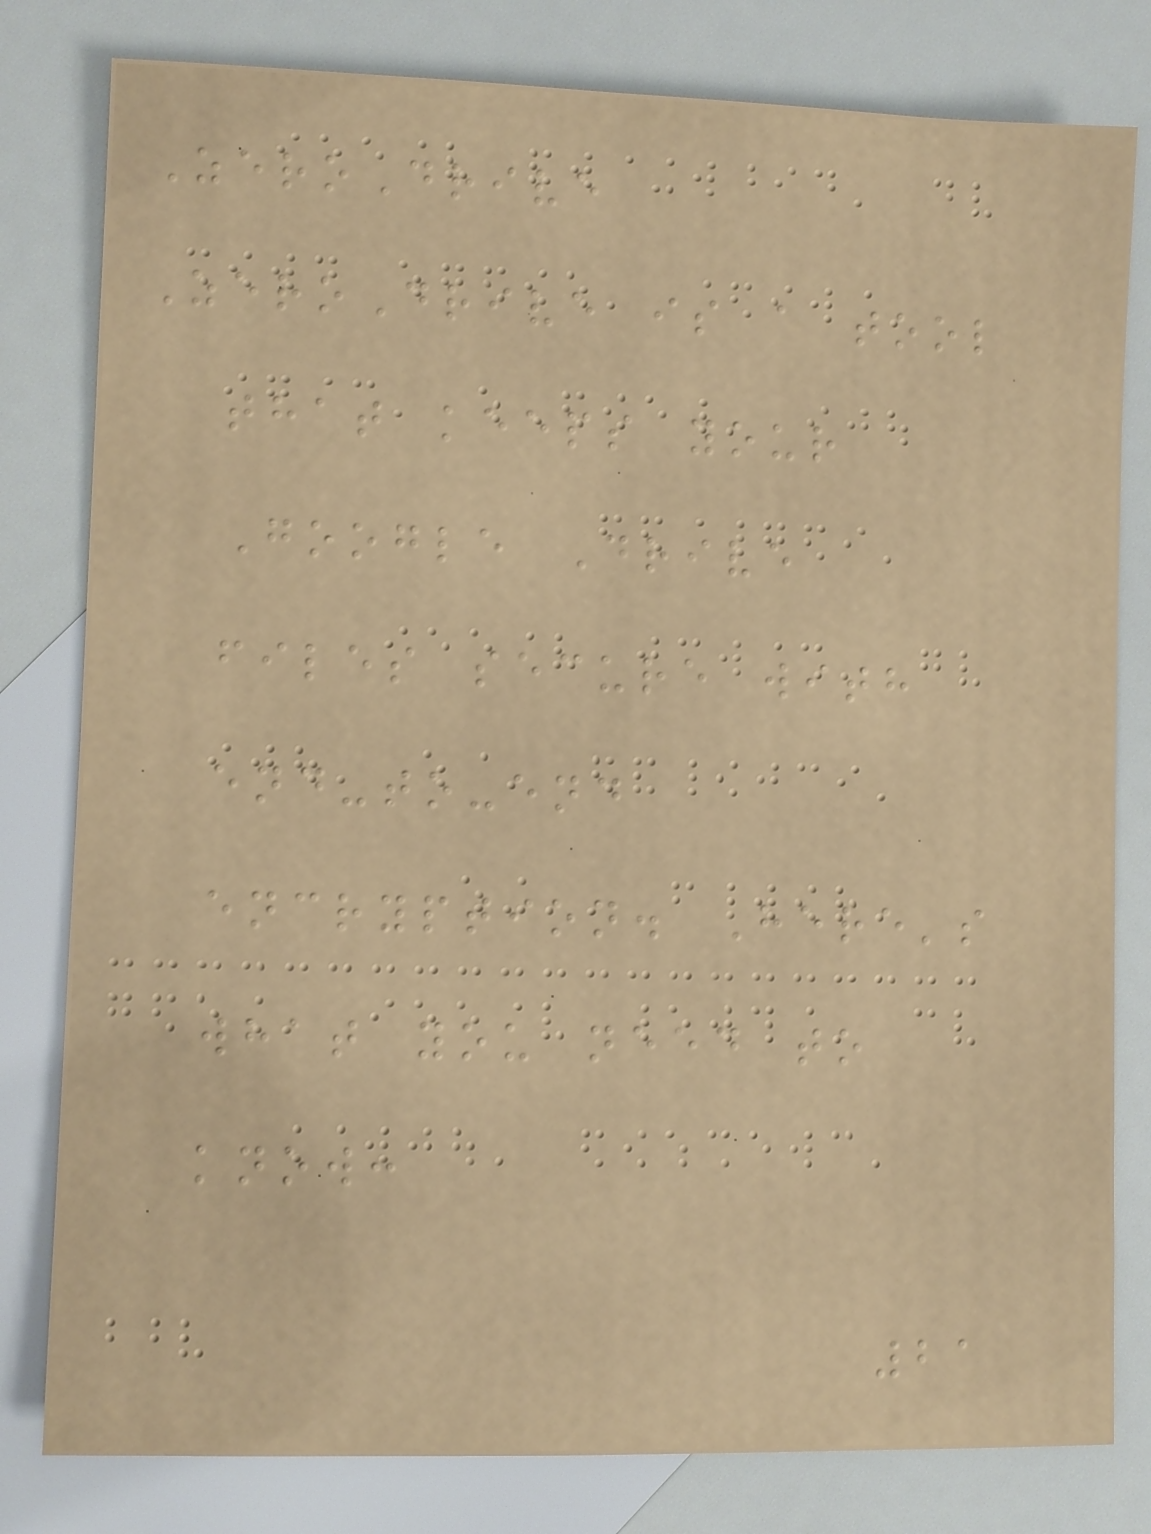ZeroDrive
ZeroDrive is a tool
that keeps your
Google Drive
files secure with
end-to-end
encryption. Here's
what you need to
know:
21
